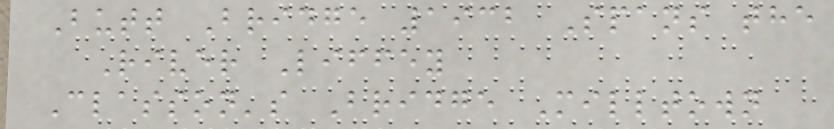Butt Bridge 1932 Spans the
River Liffey
Classon's Bridge Milltown
